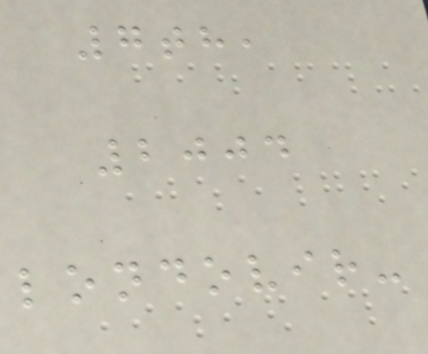7th,
2004
londovir-
